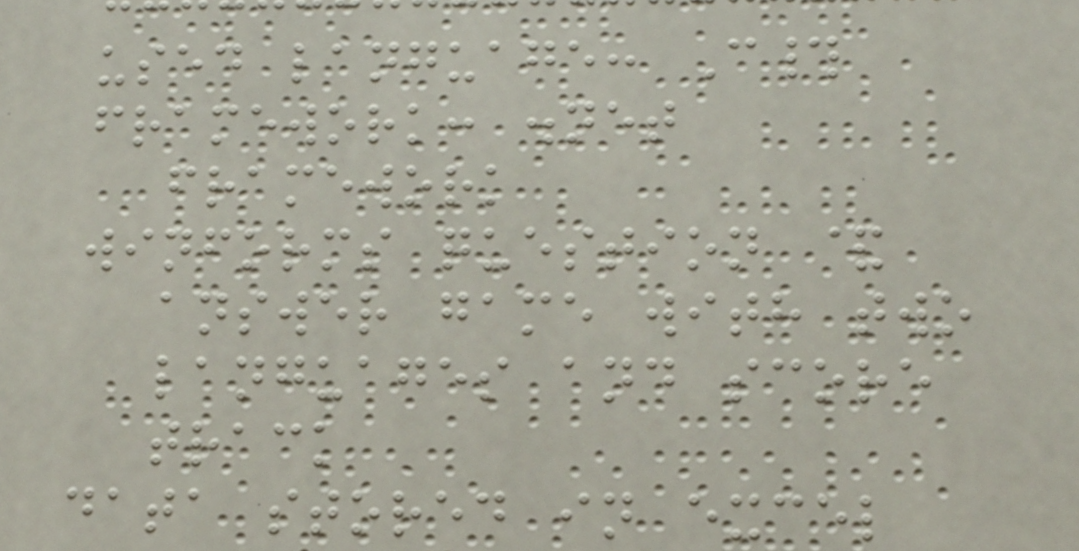used language: C#
framework: .net
framework
winforms question &
answer game with two
languages and score
track
data stored in excel
